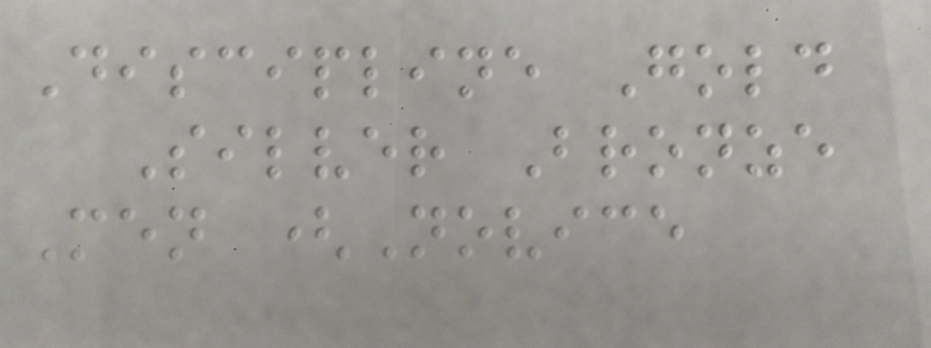Discipline Gold
Silver Bronze
Men (Novice
